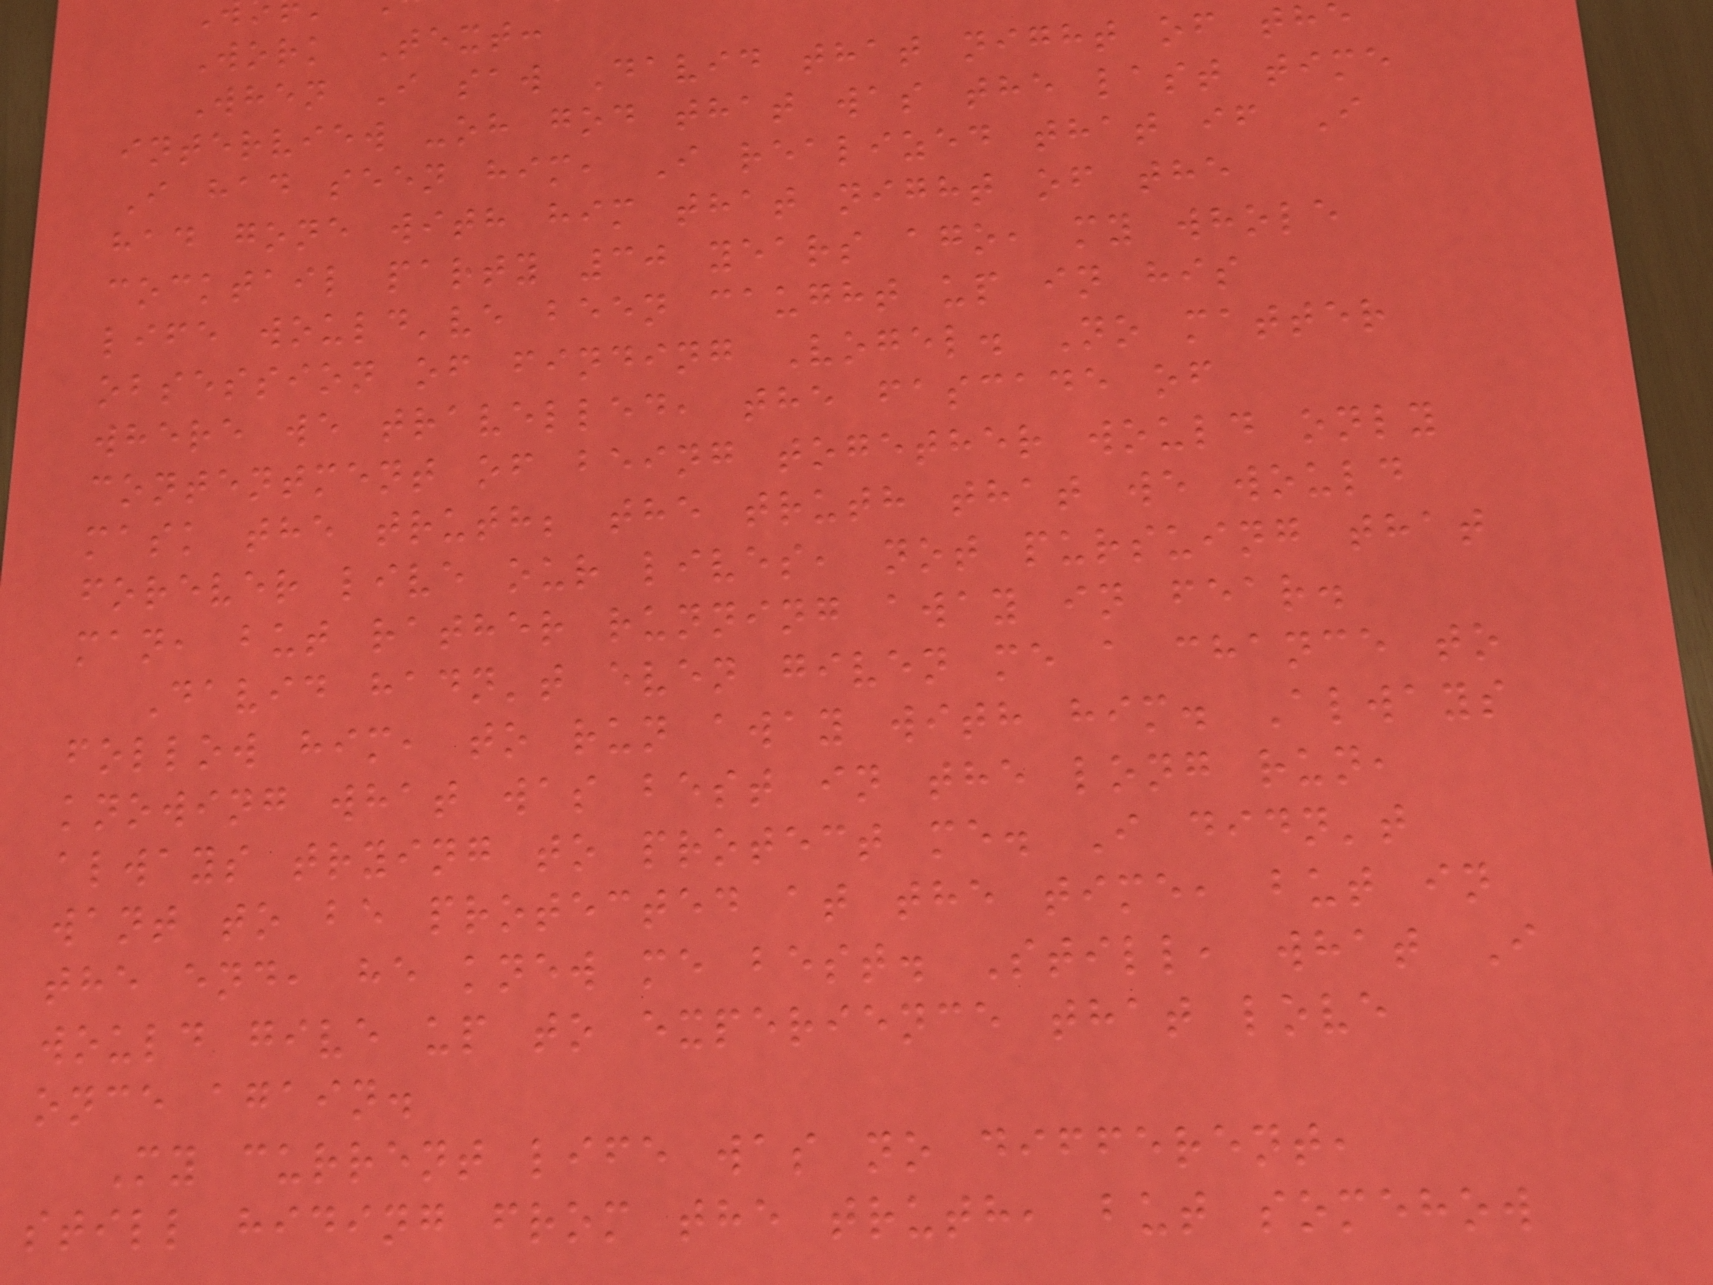Work Text:
When I saw David that night of th
interview -oh god that was the last time
I had seen him, I realized that if I
had gone with him that night of the
cocktail party 30 years ago, my whole
life would've been caught up in his
obsession of finding Vogel. No matter
where we travelled, the fascade of
contentment of being together would only
mask the truth; the truth that we would
forever live our lives, not pursuing that
man, but rather running away in fear.
David hadn't even given me a chance to
follow him, to run away with him. Always
knowing what was best in the long run,
always trying to protect me. I didn't
want to be protected at the time, but in
the end, he knew me best. Still, what I
would give up to experience that love
once again.
My current life was no different,
still hiding from the truth, but somehow
